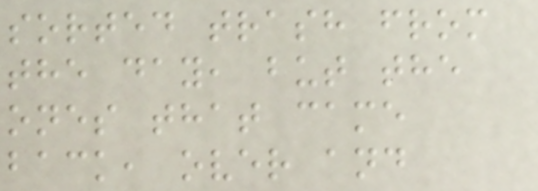sorted trash from
the day, but the
ones that came
back, over and
